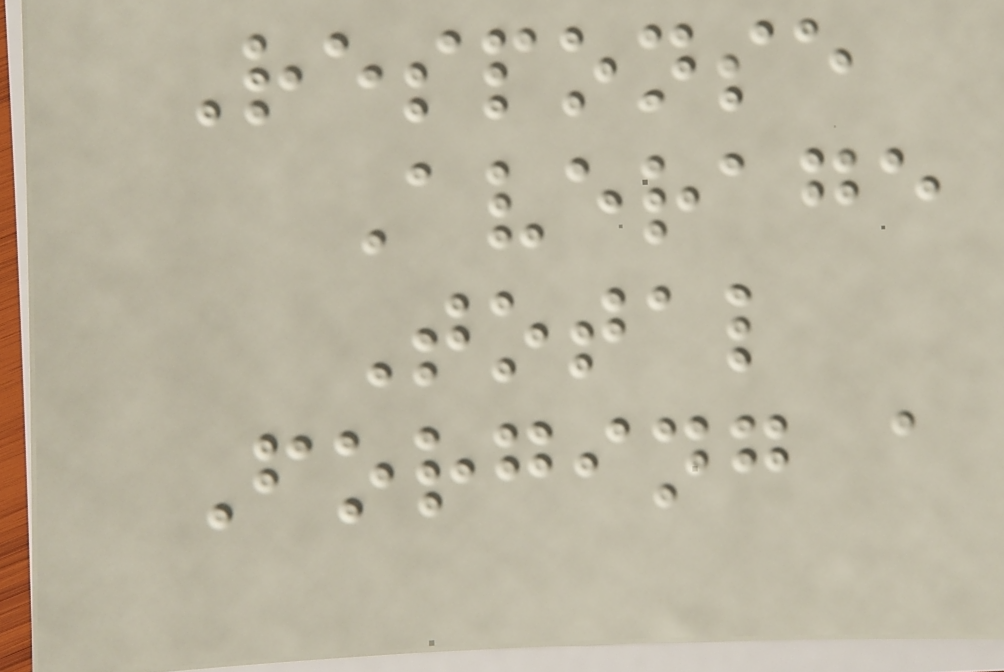Response
Average
Total
Forging a
